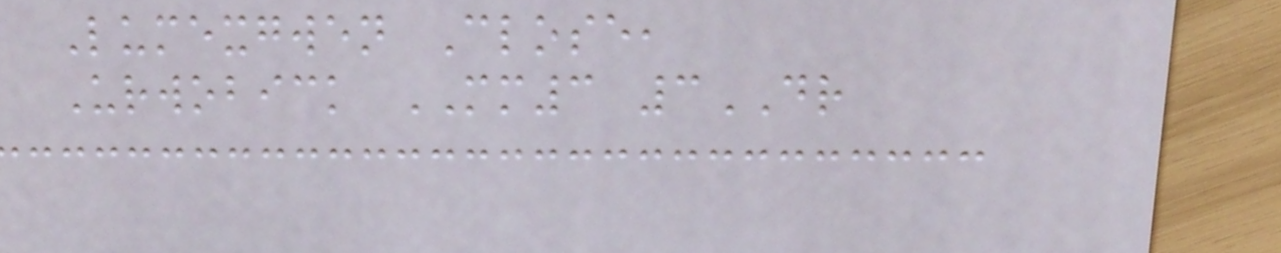Lumexgwen Close,
Urwobick MM3 3DR
